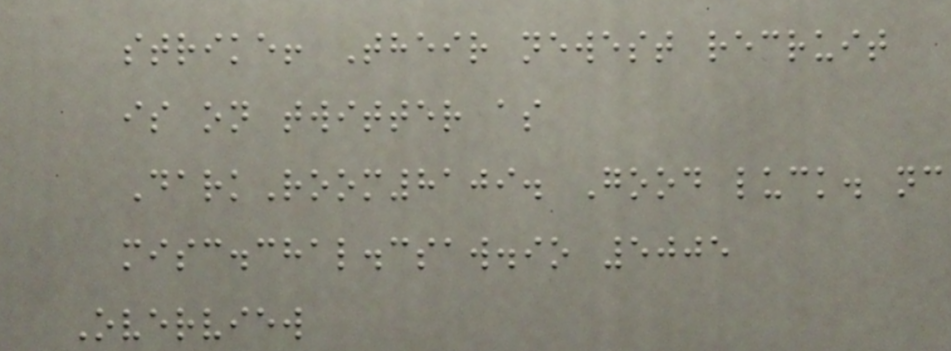strike! Their newest recruit
is on twitter as
DarkRoom8109. Good luck. nc
misc.chal.csaw.io 5005
Overview
